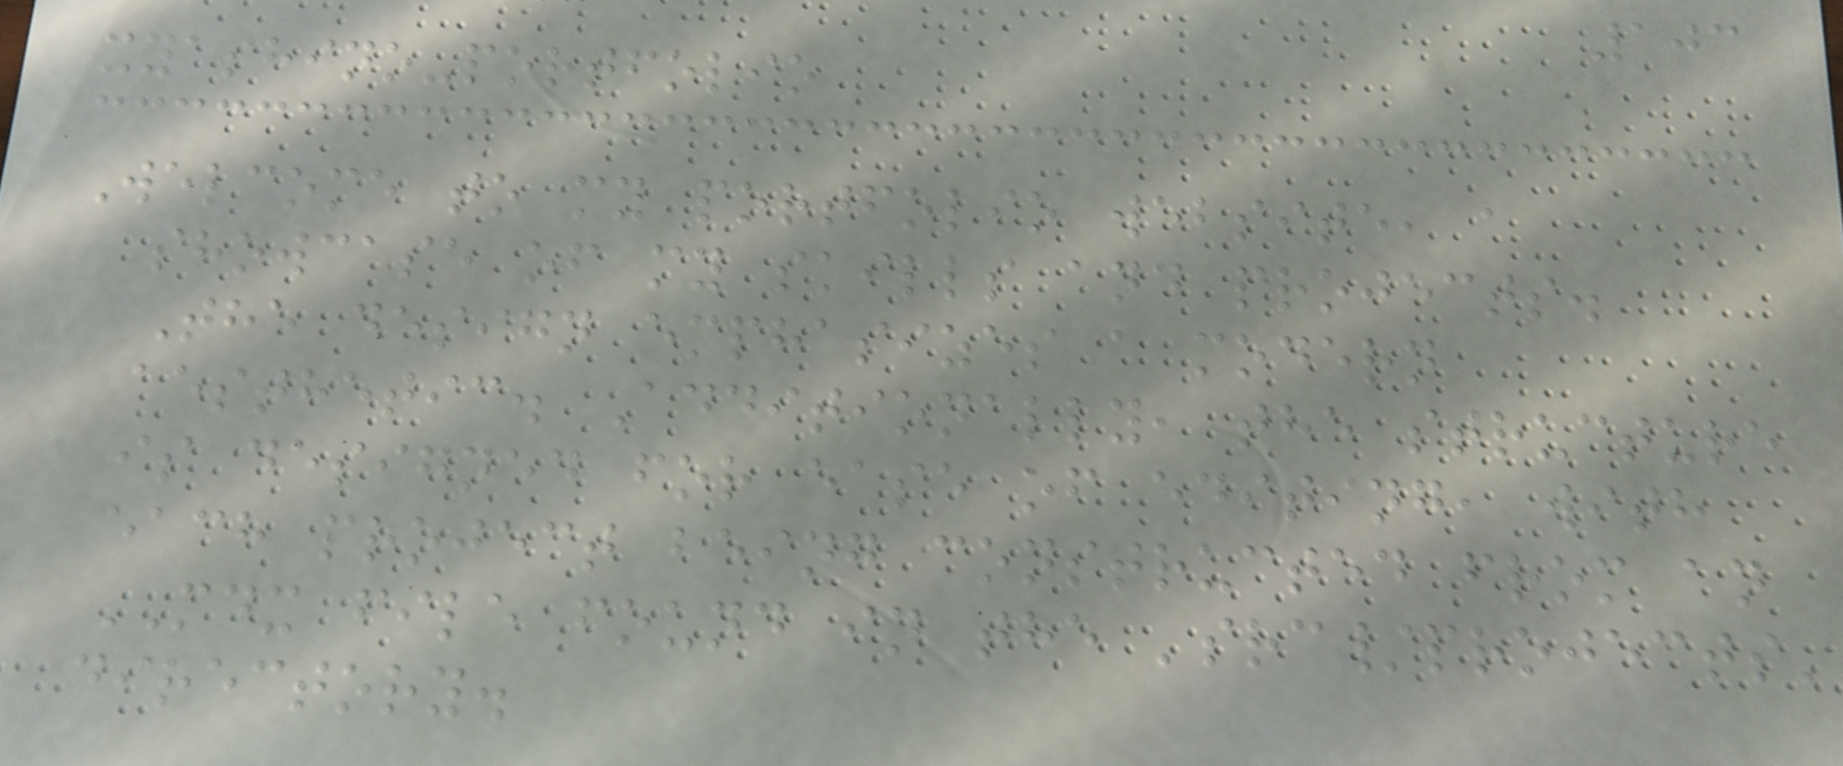103
xyashino-portfolio
Welcome to my portfolio website, a
showcase of my skills and projects.
The design emphasizes a modern
aesthetic. Additionally, the structure
is designed for ease of editing, with
each project being constructed from an
MDX file found in the 'src/projects'
directory.
